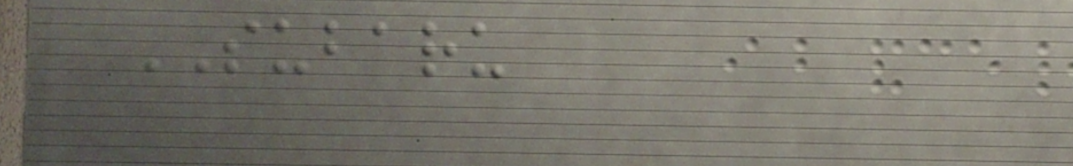SUBARU
